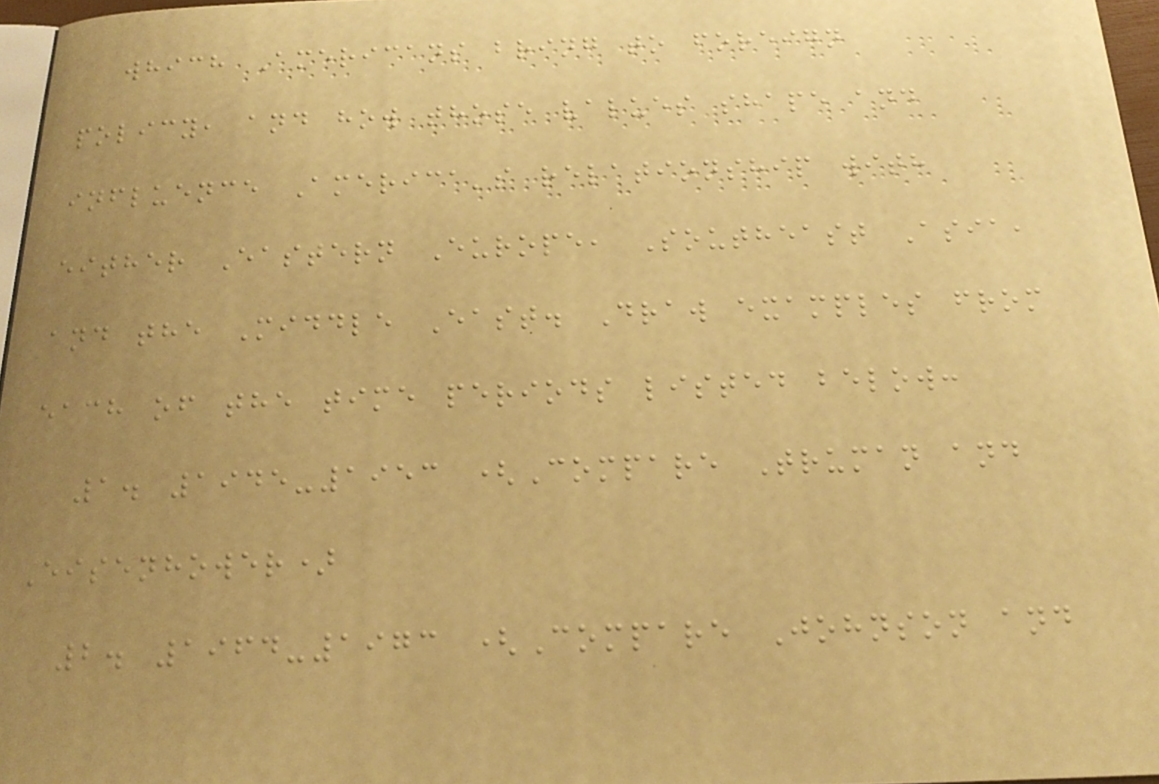which Americans bring to foreign
policy, and how those values shape and
influence America's relationship with
either Eastern Europe, Southeast Asia,
and the Middle East. Draw examples from
each of the time periods listed below:
1. 1945-1953 (Compare Truman and
Eisenhower)
2. 1964-1973 (Compare Johnson and
